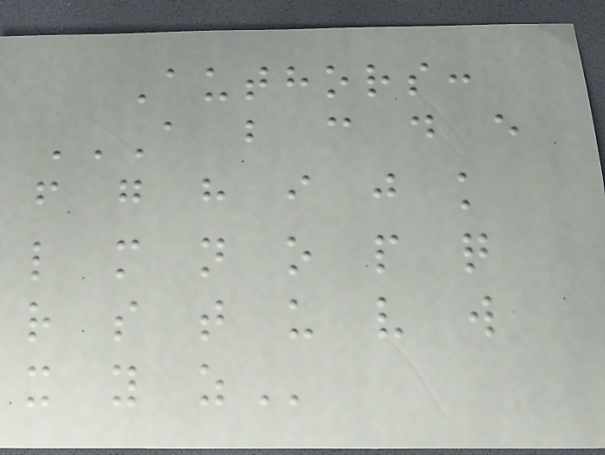Authors:
A B C D E
F G H I J K
L M N O P Q
R S T U V W
X Y Z
